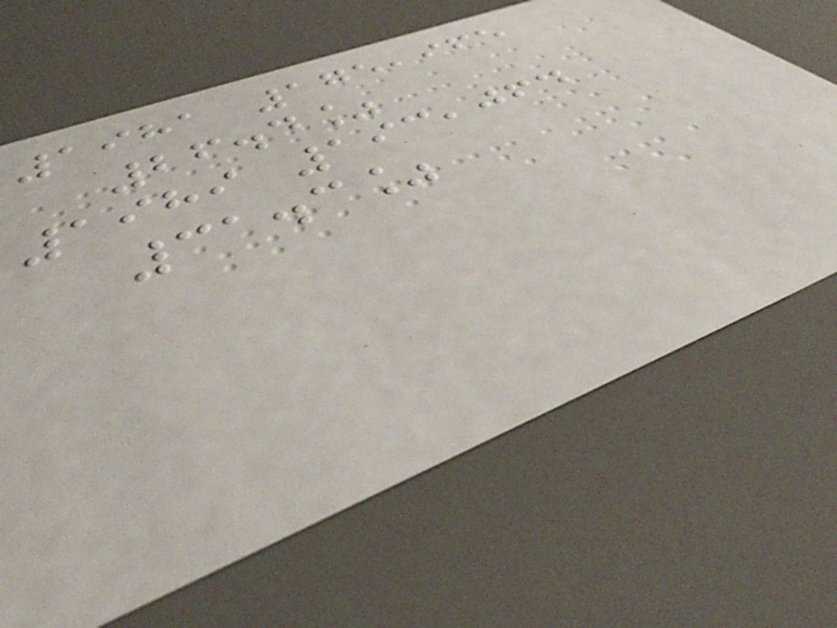1981 175,965
26.4%
1989 193,064
31.3%
